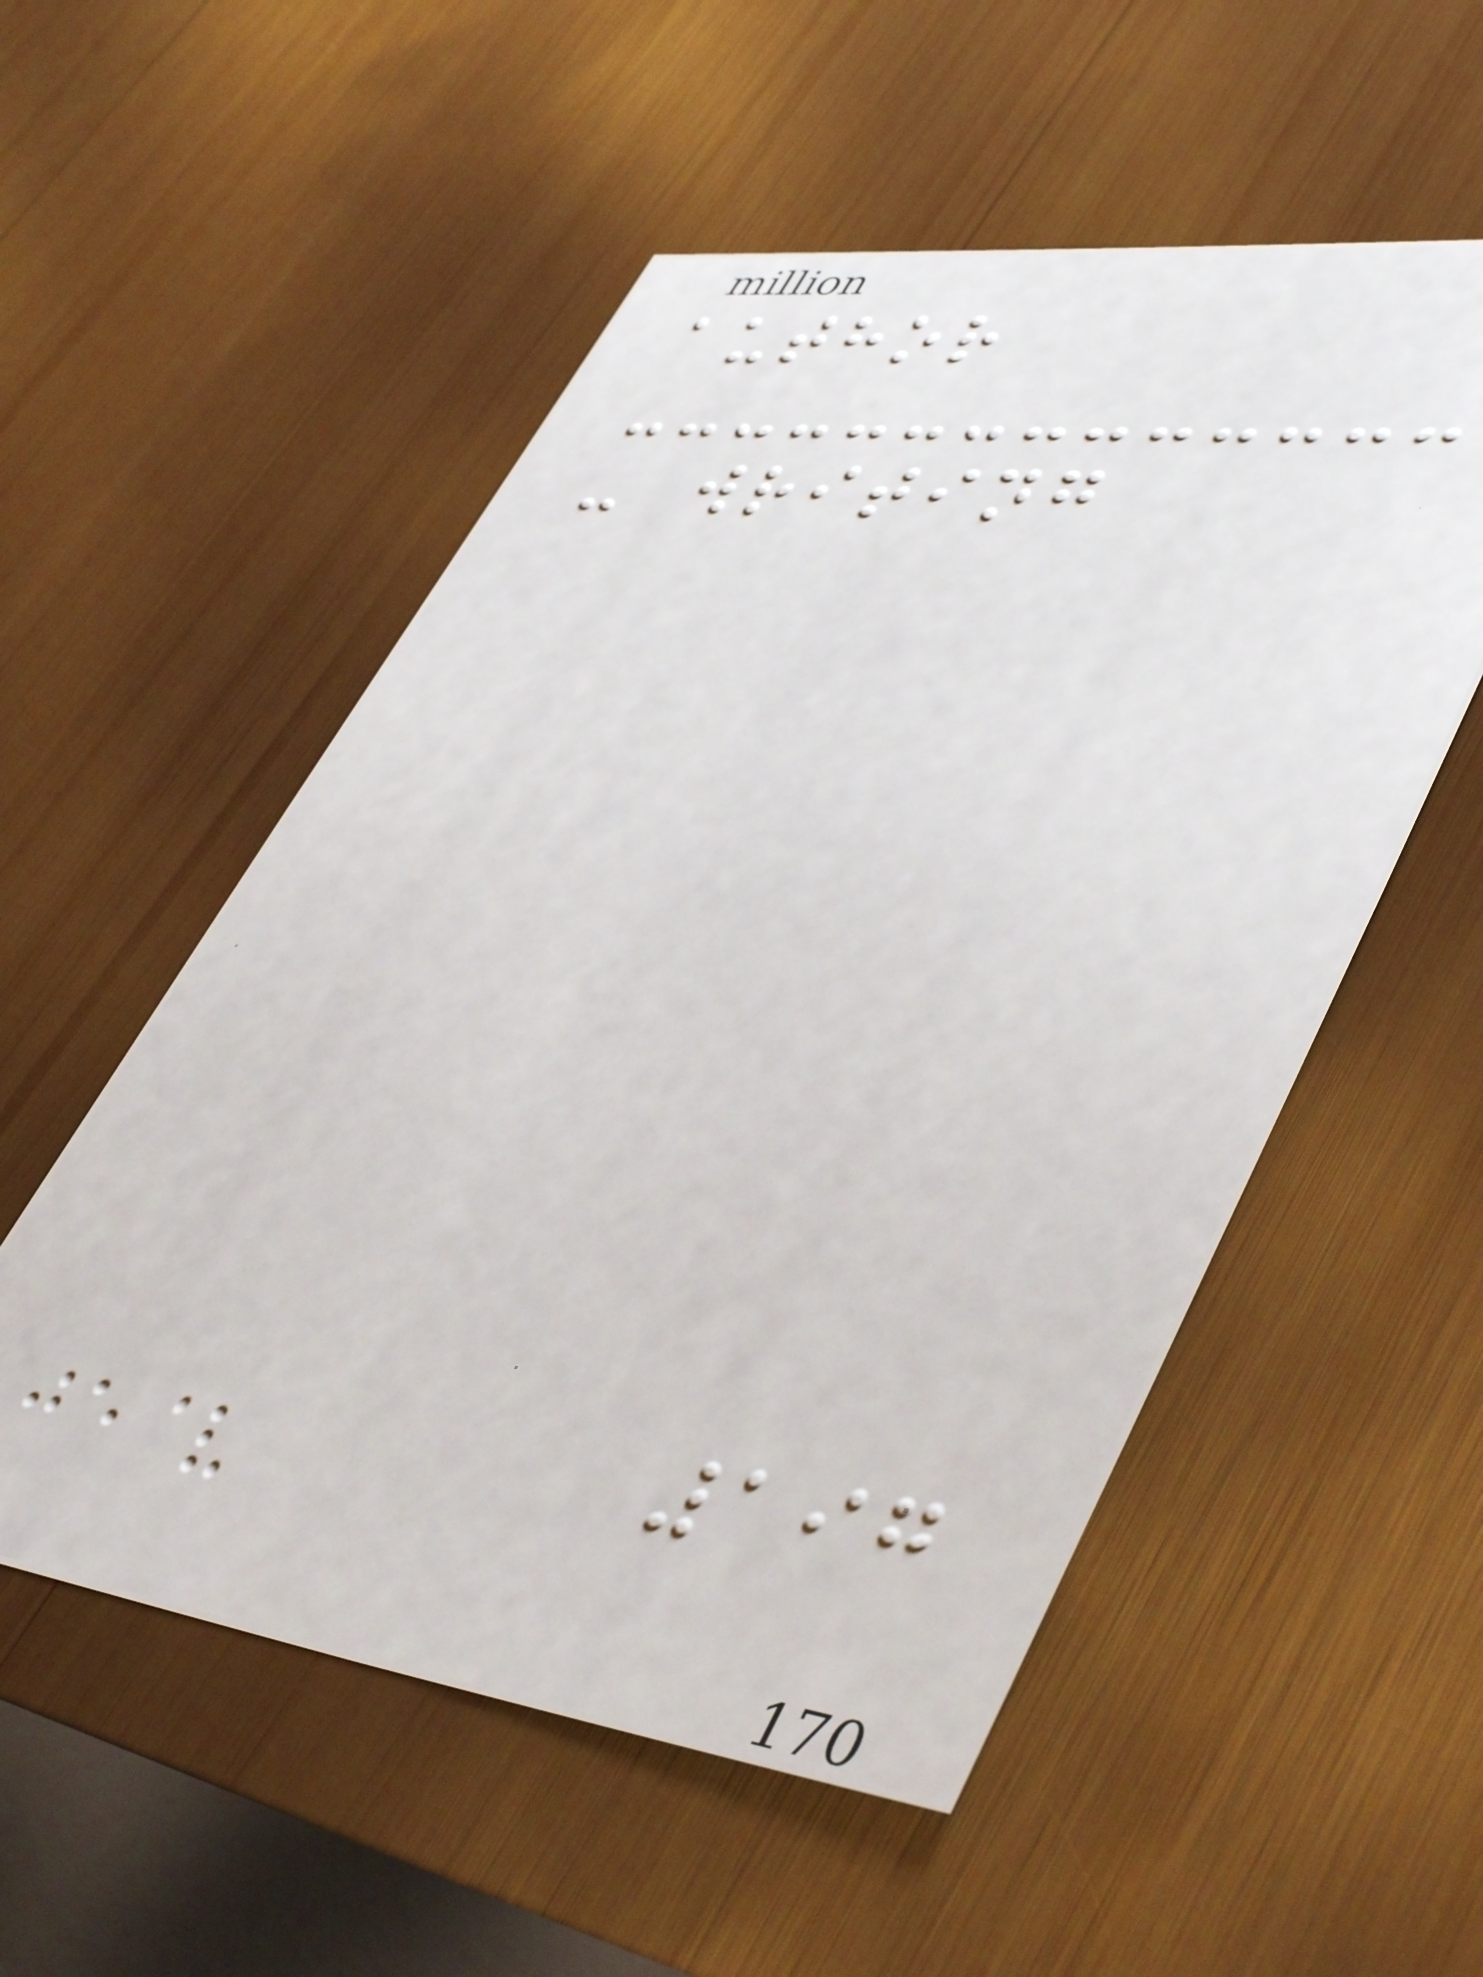author
- writing
197
